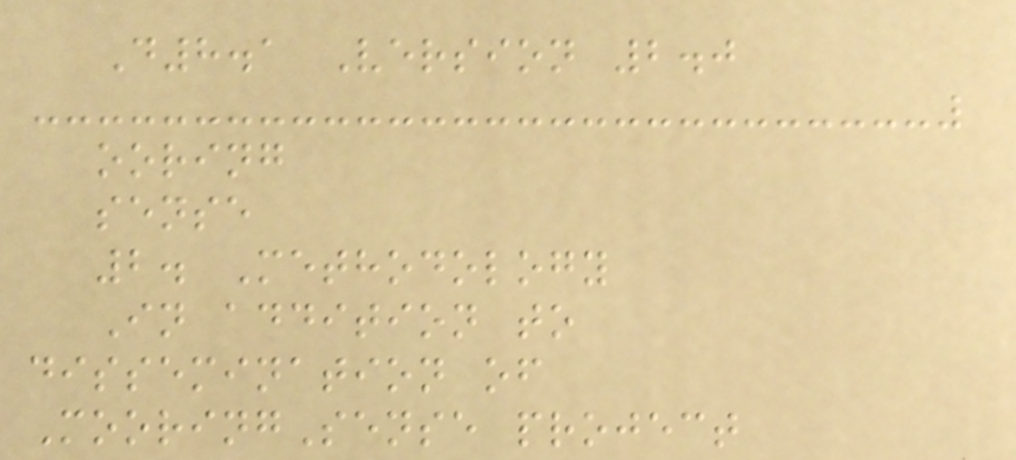D8.1 Version 2.0
ooring
sense
2. Methodology
In addition to
dissemination of
MooringSense project
